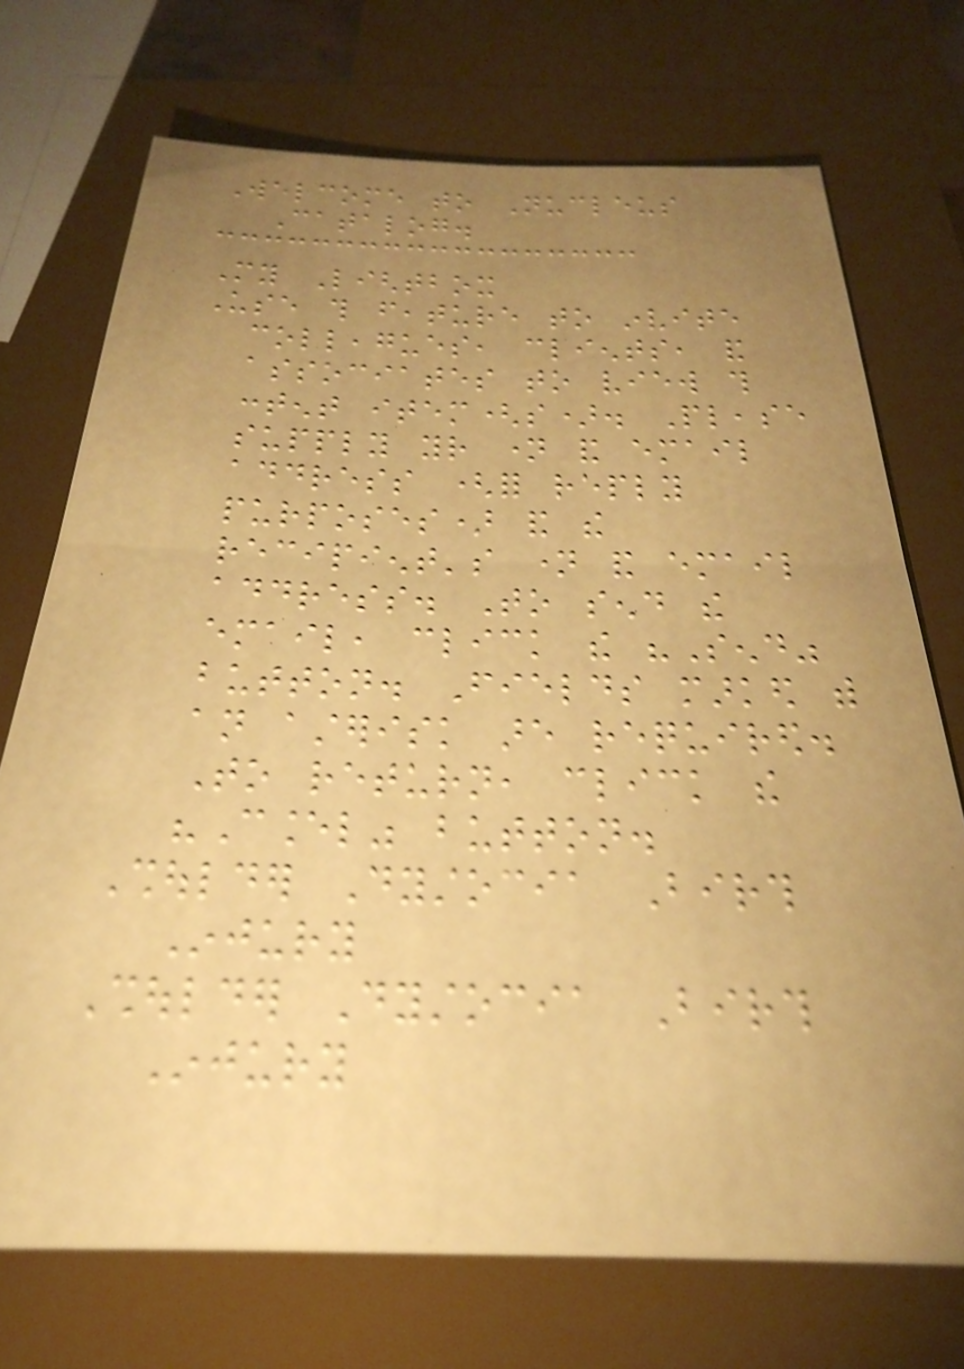Welcome to Nucleus
Catalog.
My Lightbox
Use this feature to invite
colleagues, clients, and
associates to view this
content item(s). Please
supply your name and email
address (for reply
purposes) and the
recipient's name and email
address. To send the
email, click the "Send"
button. Fields marked with
an asterisk are required.
To return, click the
"Cancel" button.
Shoulder Dystocia Birth
Injury
Shoulder Dystocia Birth
Injury
